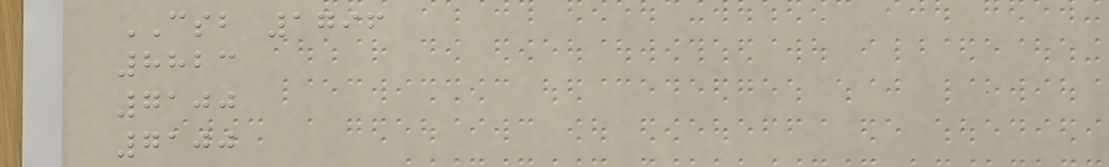CSB 1796
8823
7100
7100
